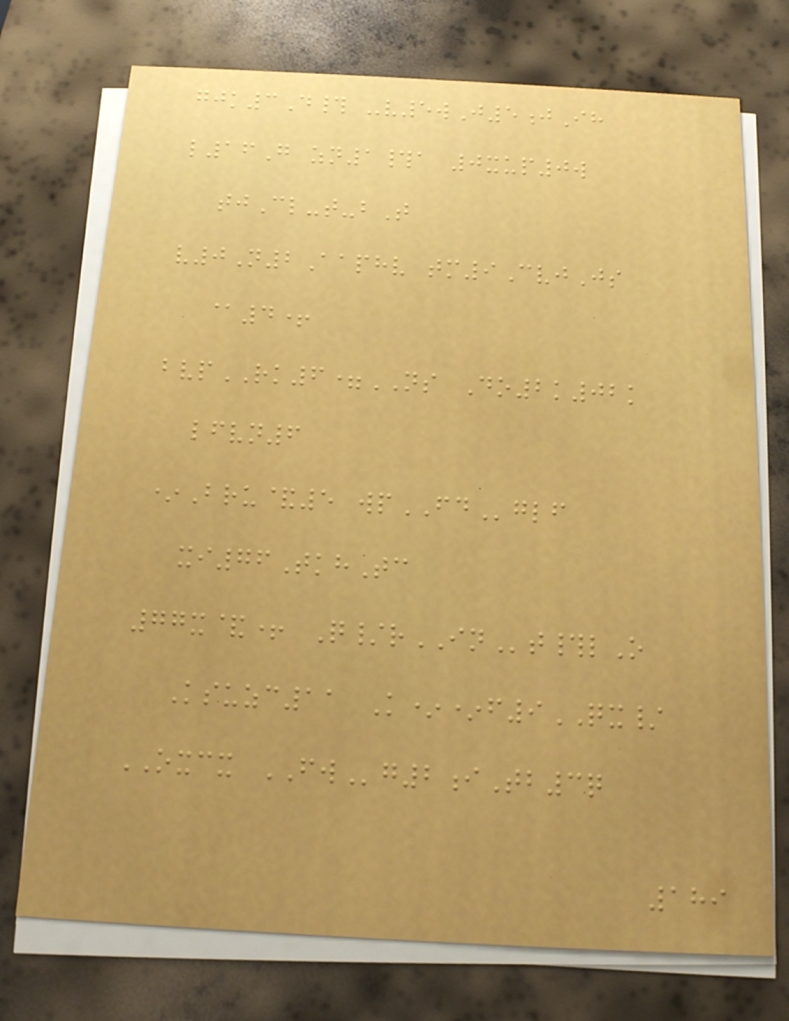gjk3D# -v5wJ5jIh
l16G zn1#a 0xup0w
tjCl-t-bT
v0N2Aaphv tm9CvjJs
@4+
bvpRK6=NS Do2k02k
lfvn6
*Bru&5 wpFDglf
xi76TkhTc
77x&+ Q/rINt#lO
Ksuzc11 K**f9QX/
OXCX FWg2iTb3q
189
